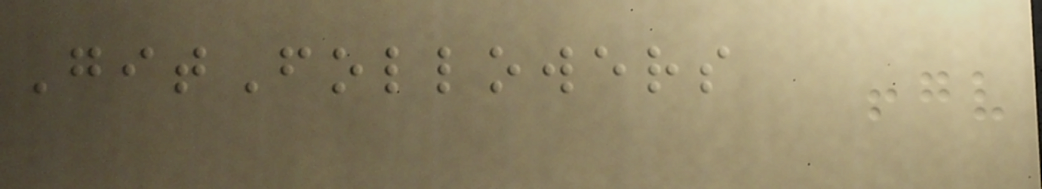GitFollowers
